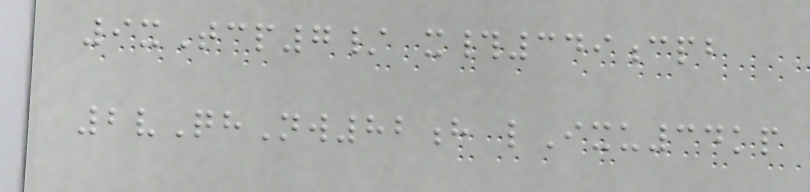9xTcp7/ x#349cpb
2vQhNw82h lIxu34kp
